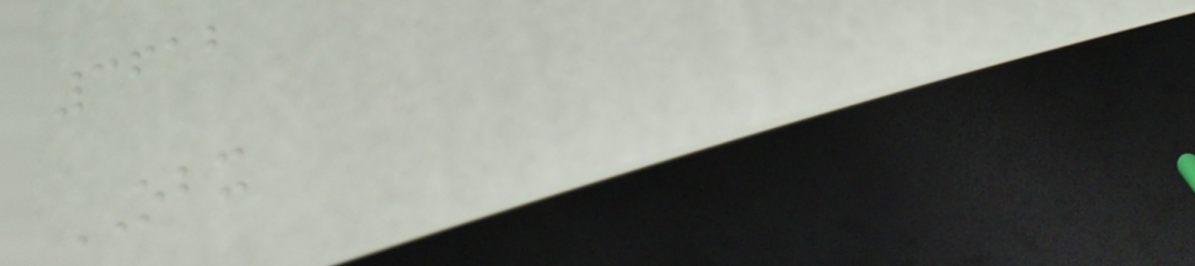3612
OBX
